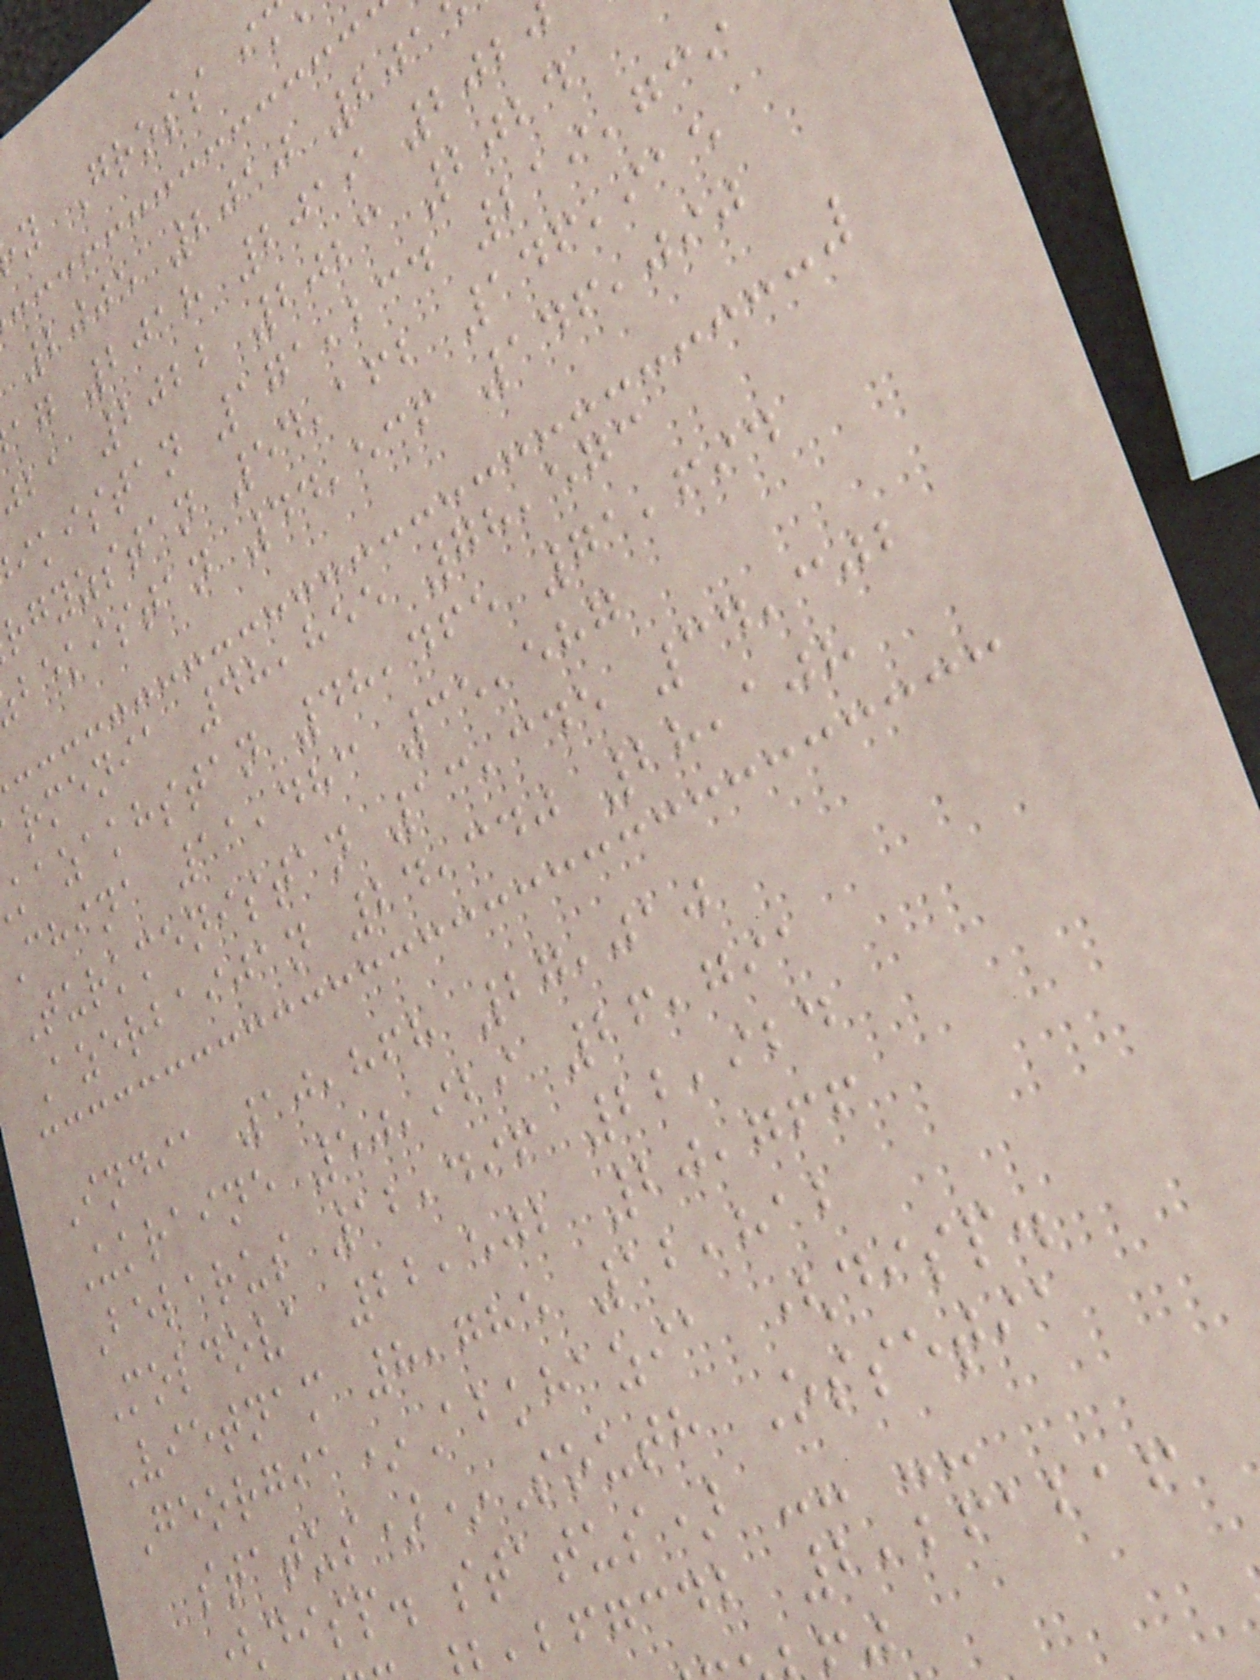y Gross i
2005 2010 201
ag 2018 2019 202
ba 2022 2023 2024
ikistan 171,234 219,739
rgyzstan 54,162 146,915
bekistan 44,536 146,090
rmenia 48,855 78,573
kazakhstan 48,465 71,694
china 11,483 35,587
Turkmenistan 13,345 34,302
Azerbaijan 24,340 28,108
India 10,868 27,010
Ukraine 50,929 26,791
Belarus 12,496 22,924
Moldova 22,502 20,766
Vietnam 8,785 12,812
Georgia*Abkhazia (disp.
status)*South Ossetia
disp. status) -- --
bfgcdb 2,261216
